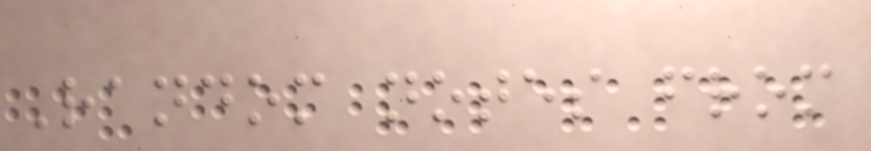Random notes from
